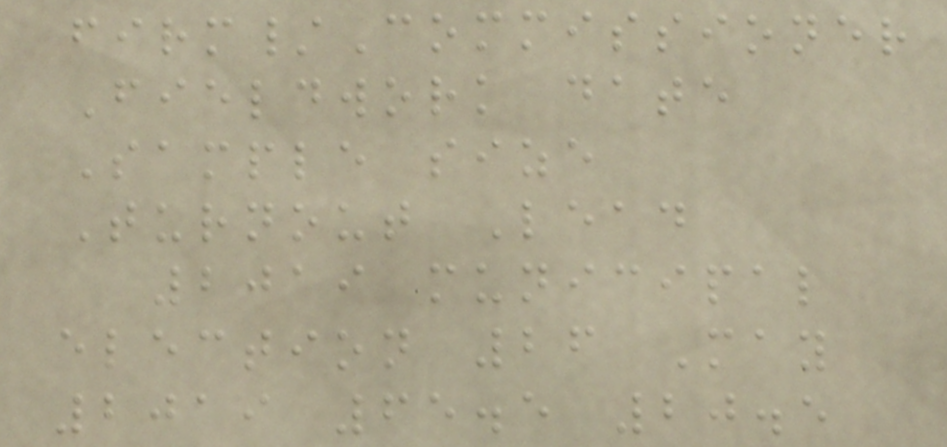firm/Commissioner
Fieldwork date
Sample size
Turnout Lead
2019 municipal
election 26 May
2019 65.5 20.5
